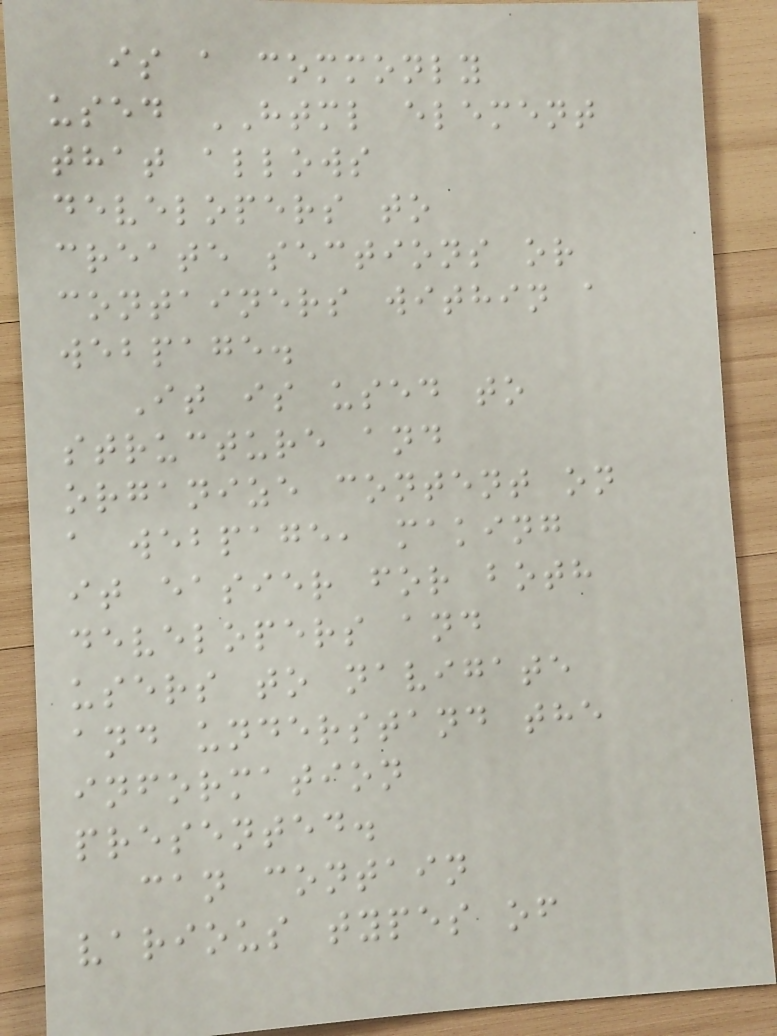is a commonly
used HTML element
that allows
developers to
create sections or
containers within a
webpage.
It is used to
structure and
organize content on
a webpage, making
it easier for both
developers and
users to navigate
and understand the
information
presented.
can contain
various types of
